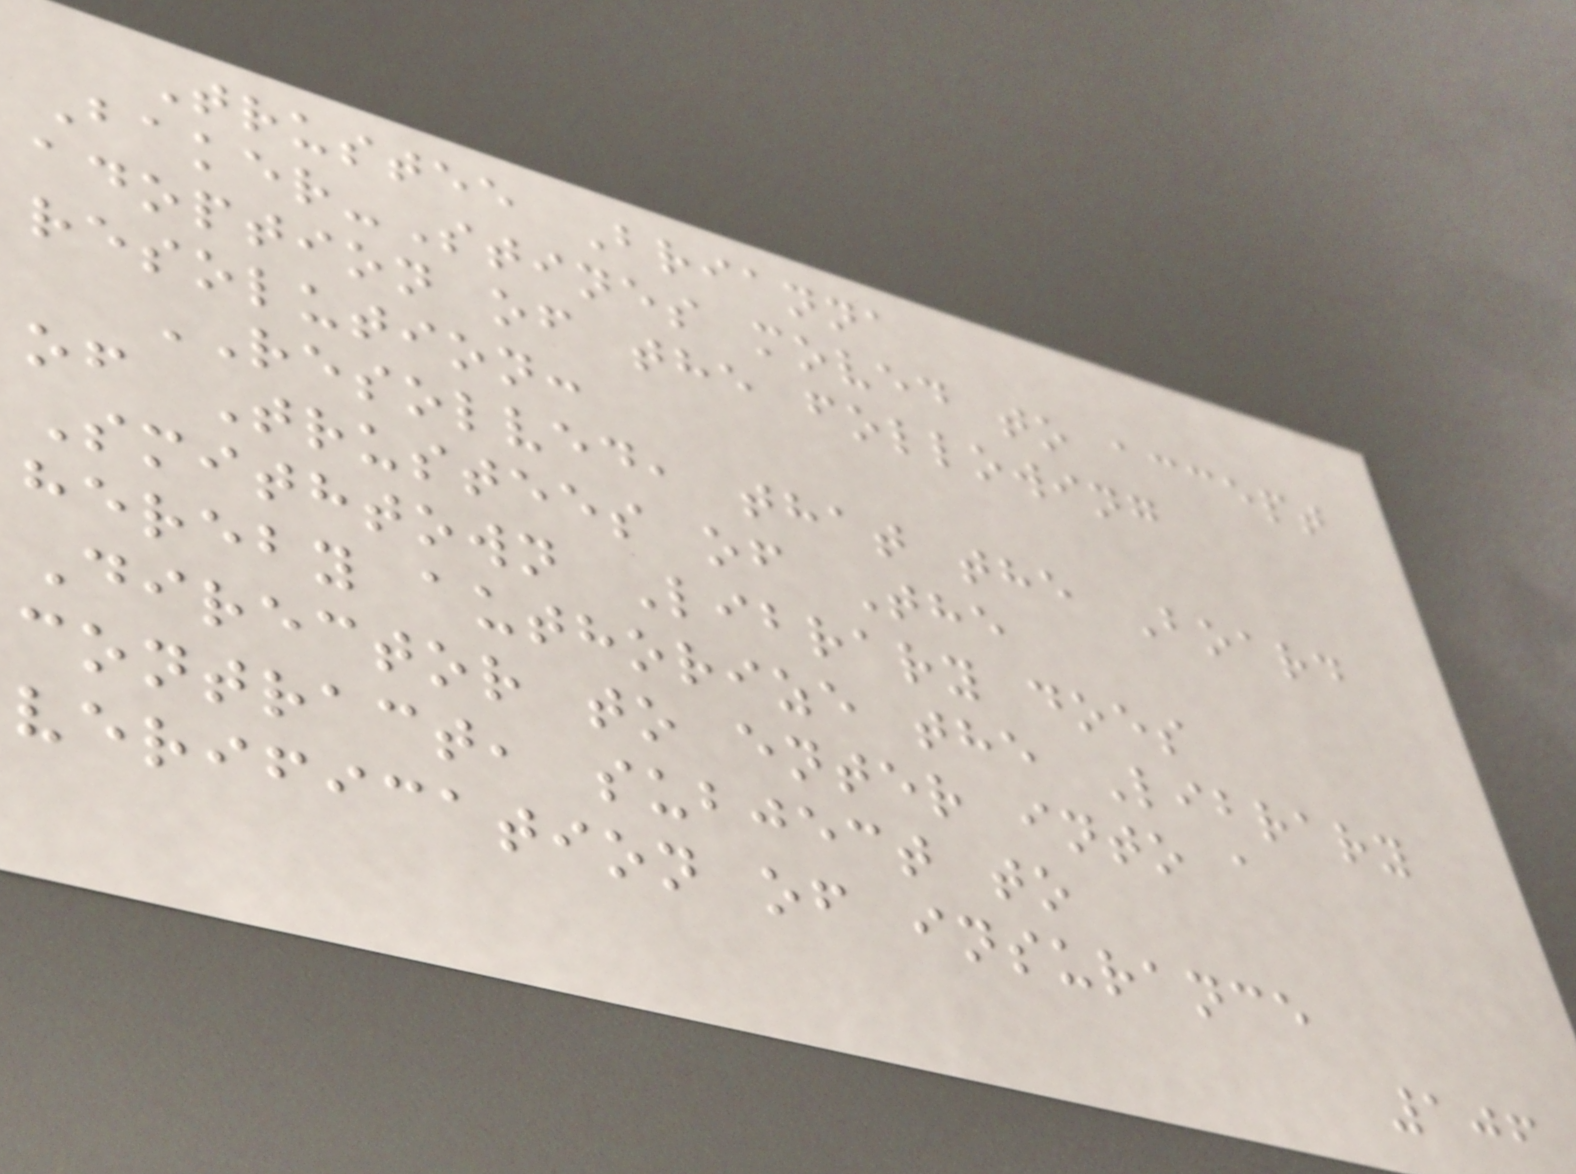Trustee Brianna
Baker-Stines moved to accept
adoption of the following
resolution:
RESOLVED, that the Board
of Trustees of The
Smithtown Library does
hereby authorize the Library
Director to enter into a
contract, subject to
verification of insurance
106
